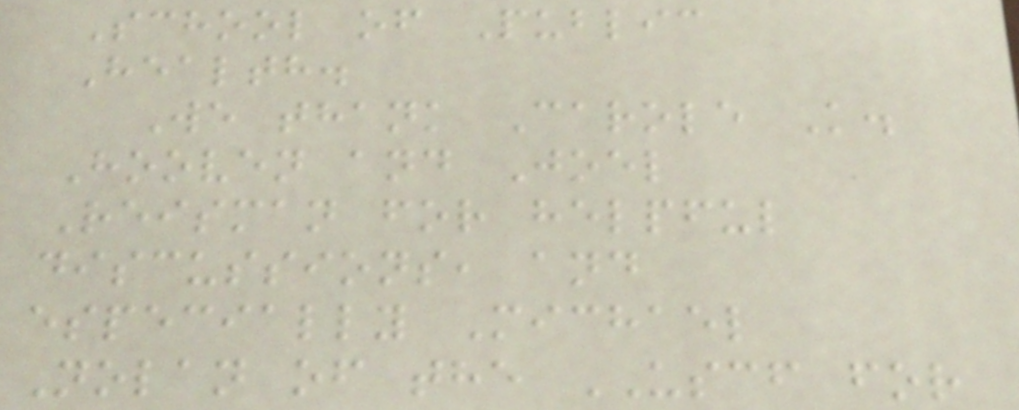School of Public
Health.
We thank Carole K.
Hooven and Joel
Reisman for helpful
discussions, and
especially Michael
Nolan of the USCF for
